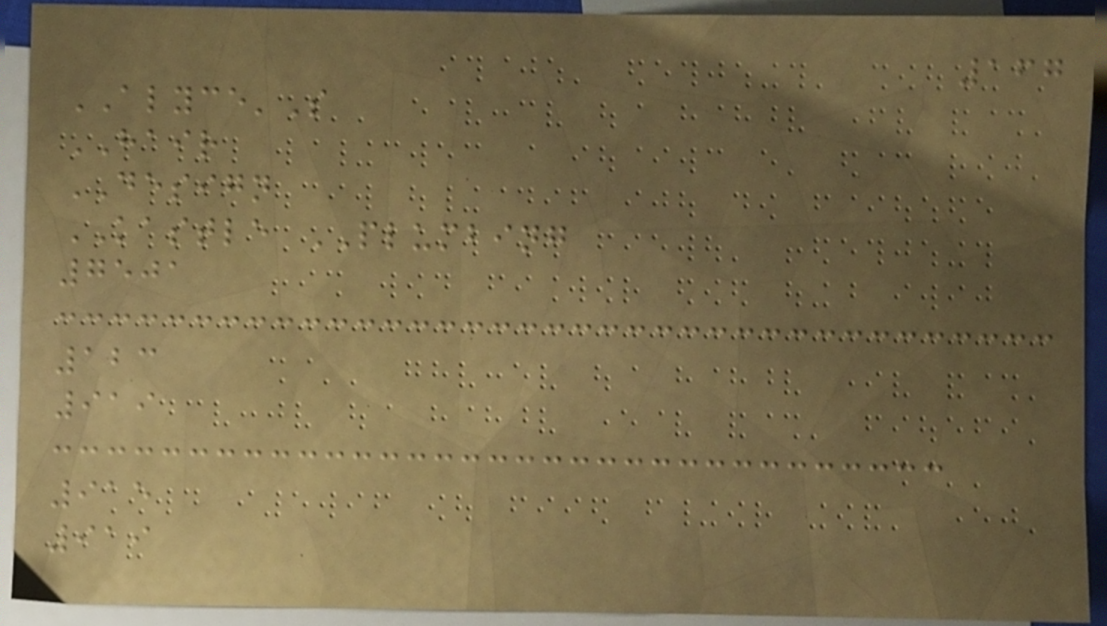167
ALYCE'S
HAIR
DESIGN
KASTLE PLUMBING
7501
123
919
915
919
